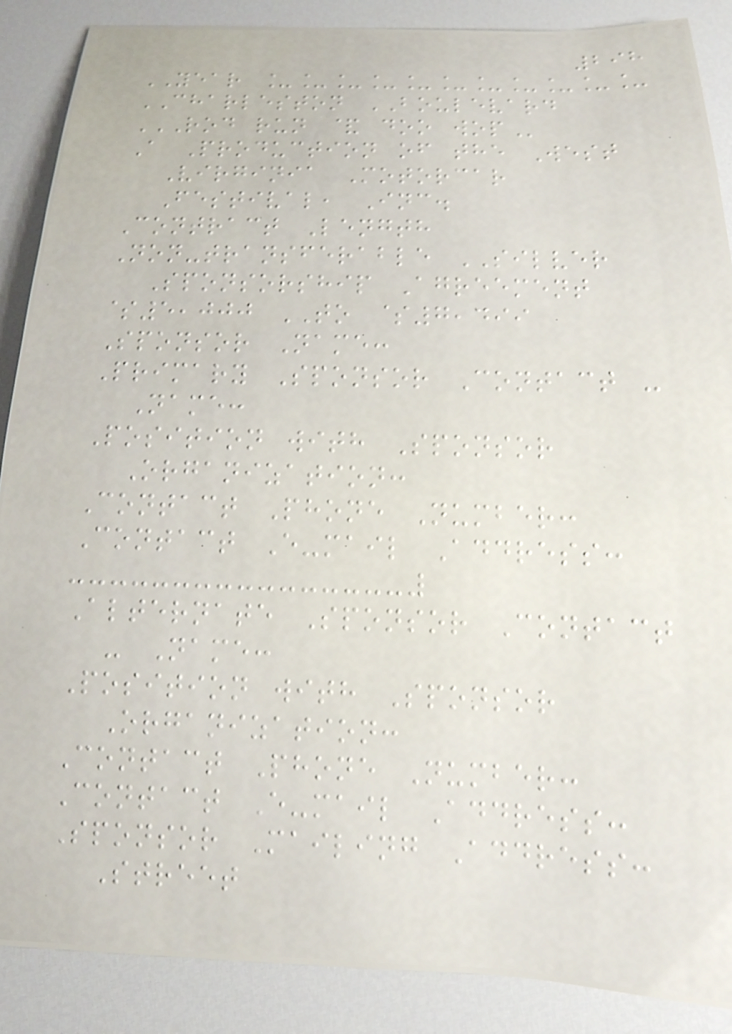298
YEAR ___________
CHARLESTON BOULEVARD
ROD RUN & DOO WOP
A Production of the West
Virginia Motorcar
Festival, Inc.
Contract Length
Non-transferable SILVER
Sponsorship Agreement
$5,000 TO $7,499
Sponsor Name:
Primary Sponsor Contact -
Name:
Position with Sponsor
Organization:
Contact Phone Number:
Contact E-mail Address:
Alternate Sponsor Contact
- Name:
Position with Sponsor
Organization:
Contact Phone Number:
Contact E-mail Address:
Sponsor Mailing Address:
Street
